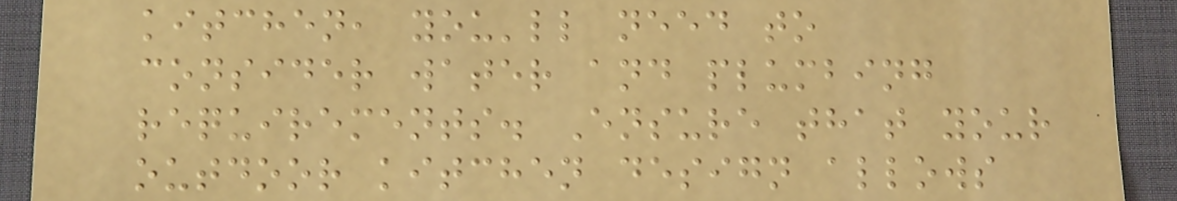kitchen, you'll need to
consider water and plumbing
requirements. Ensure that your
outdoor kitchen design allows
